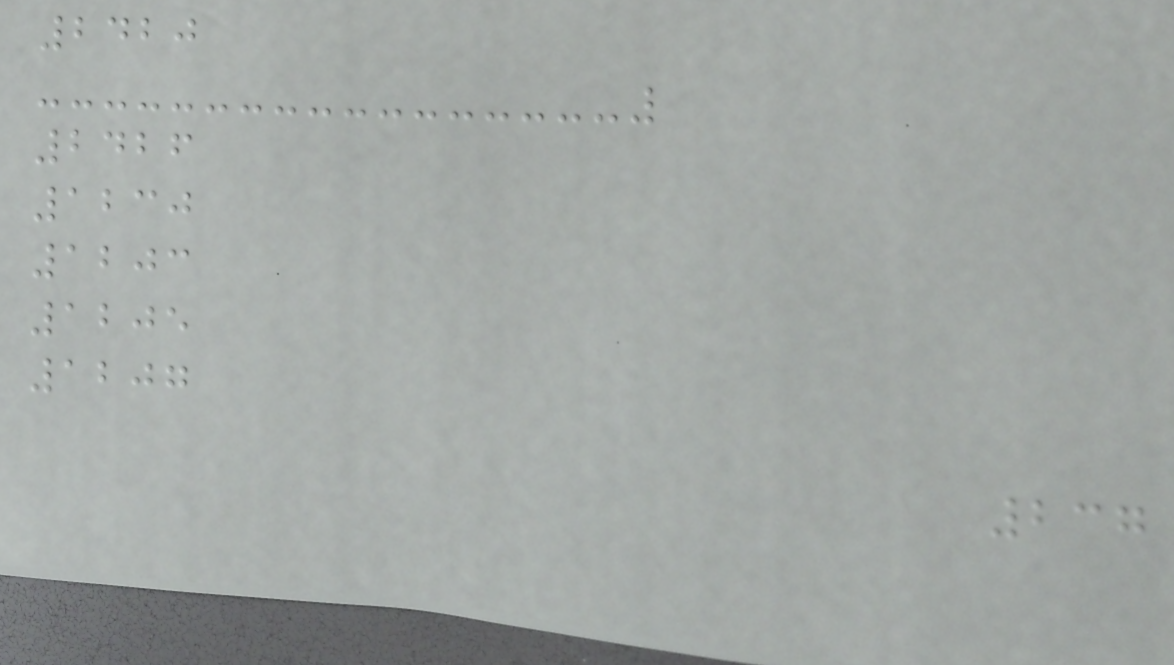2420
2426
1230
1203
1205
1207
237
